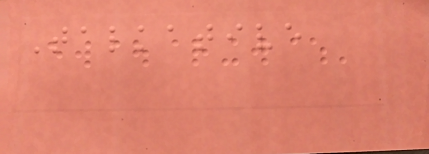Talkative
